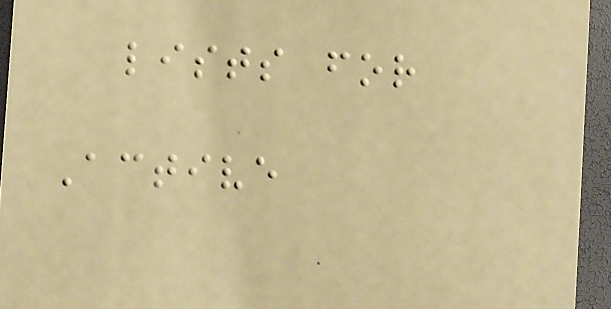lists for
Active
